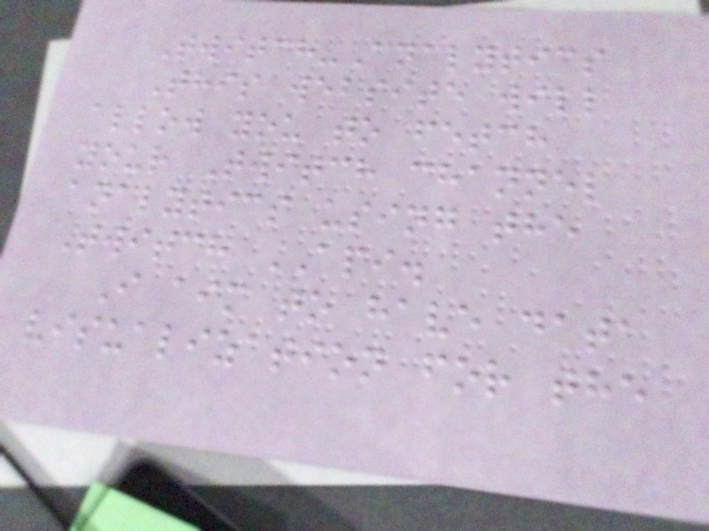Twitch-Analytics
This website will
allow you to fetch
your Twitch channel
analytics using the
Twitch API.
I aim to have data
visualization for the
